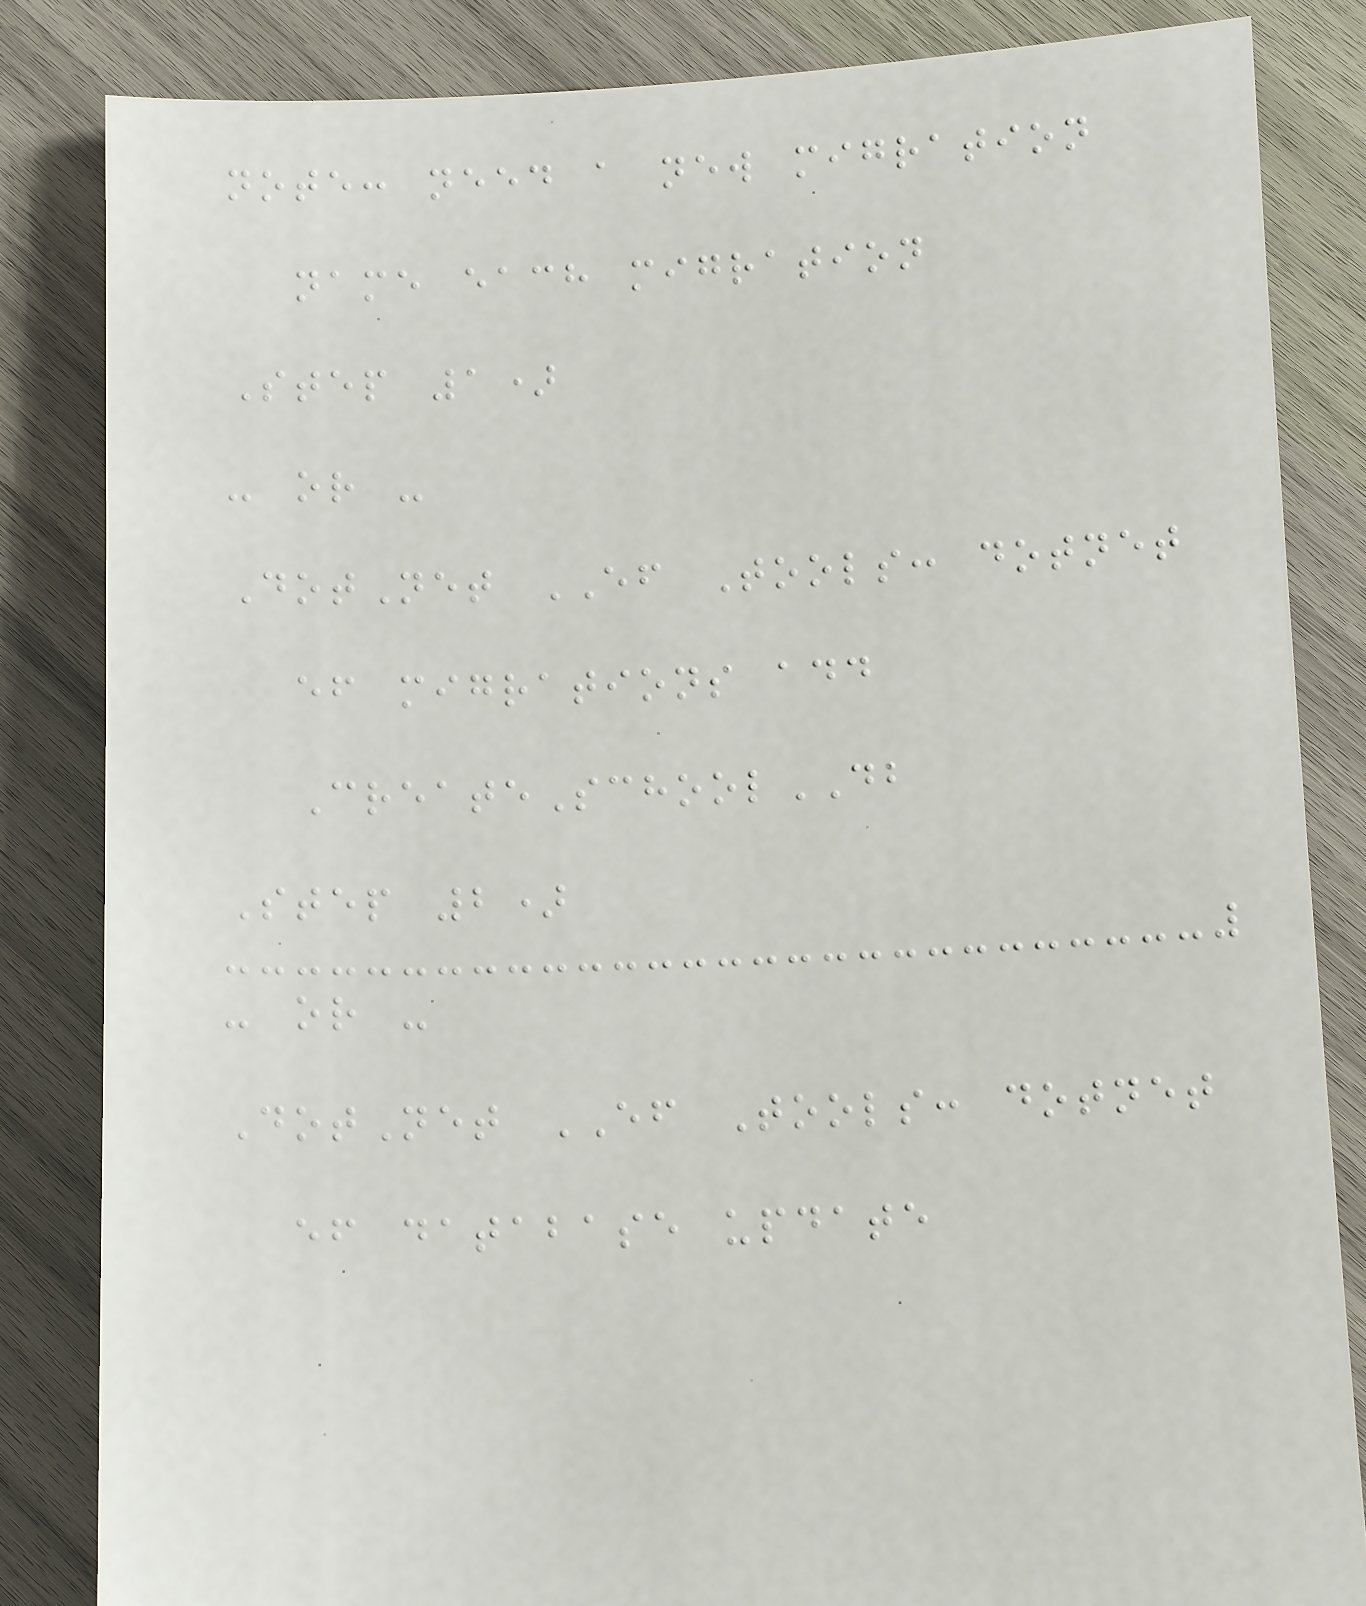note: need a new migration
name each migration
Step 1)
- or -
DotNet EF Tools: dotnet
ef migrations add
CreateSchoolDB
Step 2)
- or -
DotNet EF Tools: dotnet
ef database update
